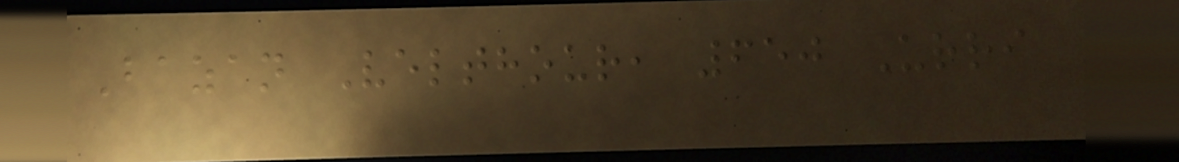Bazan Velthour, 650 Urri
